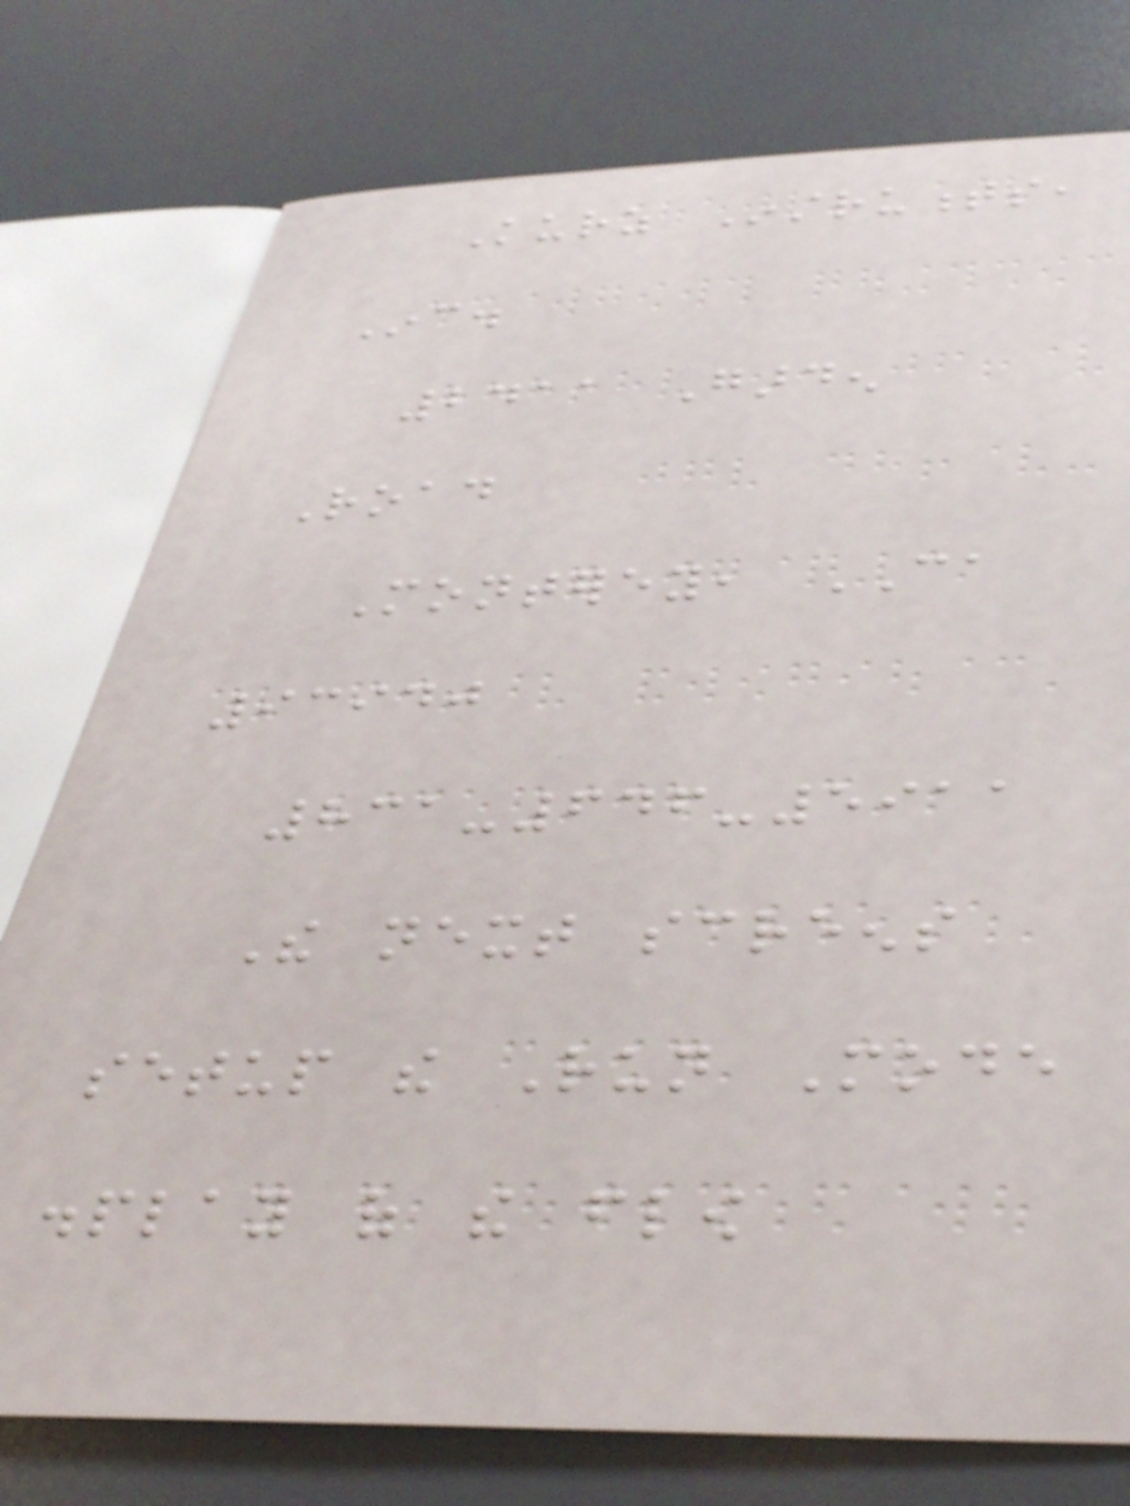Kurz Instruments,
Inc.
2411 Garden
Road
Monterey, CA
93940
831-646-5911
The next screens
setup the Run Mode
display of the flow
